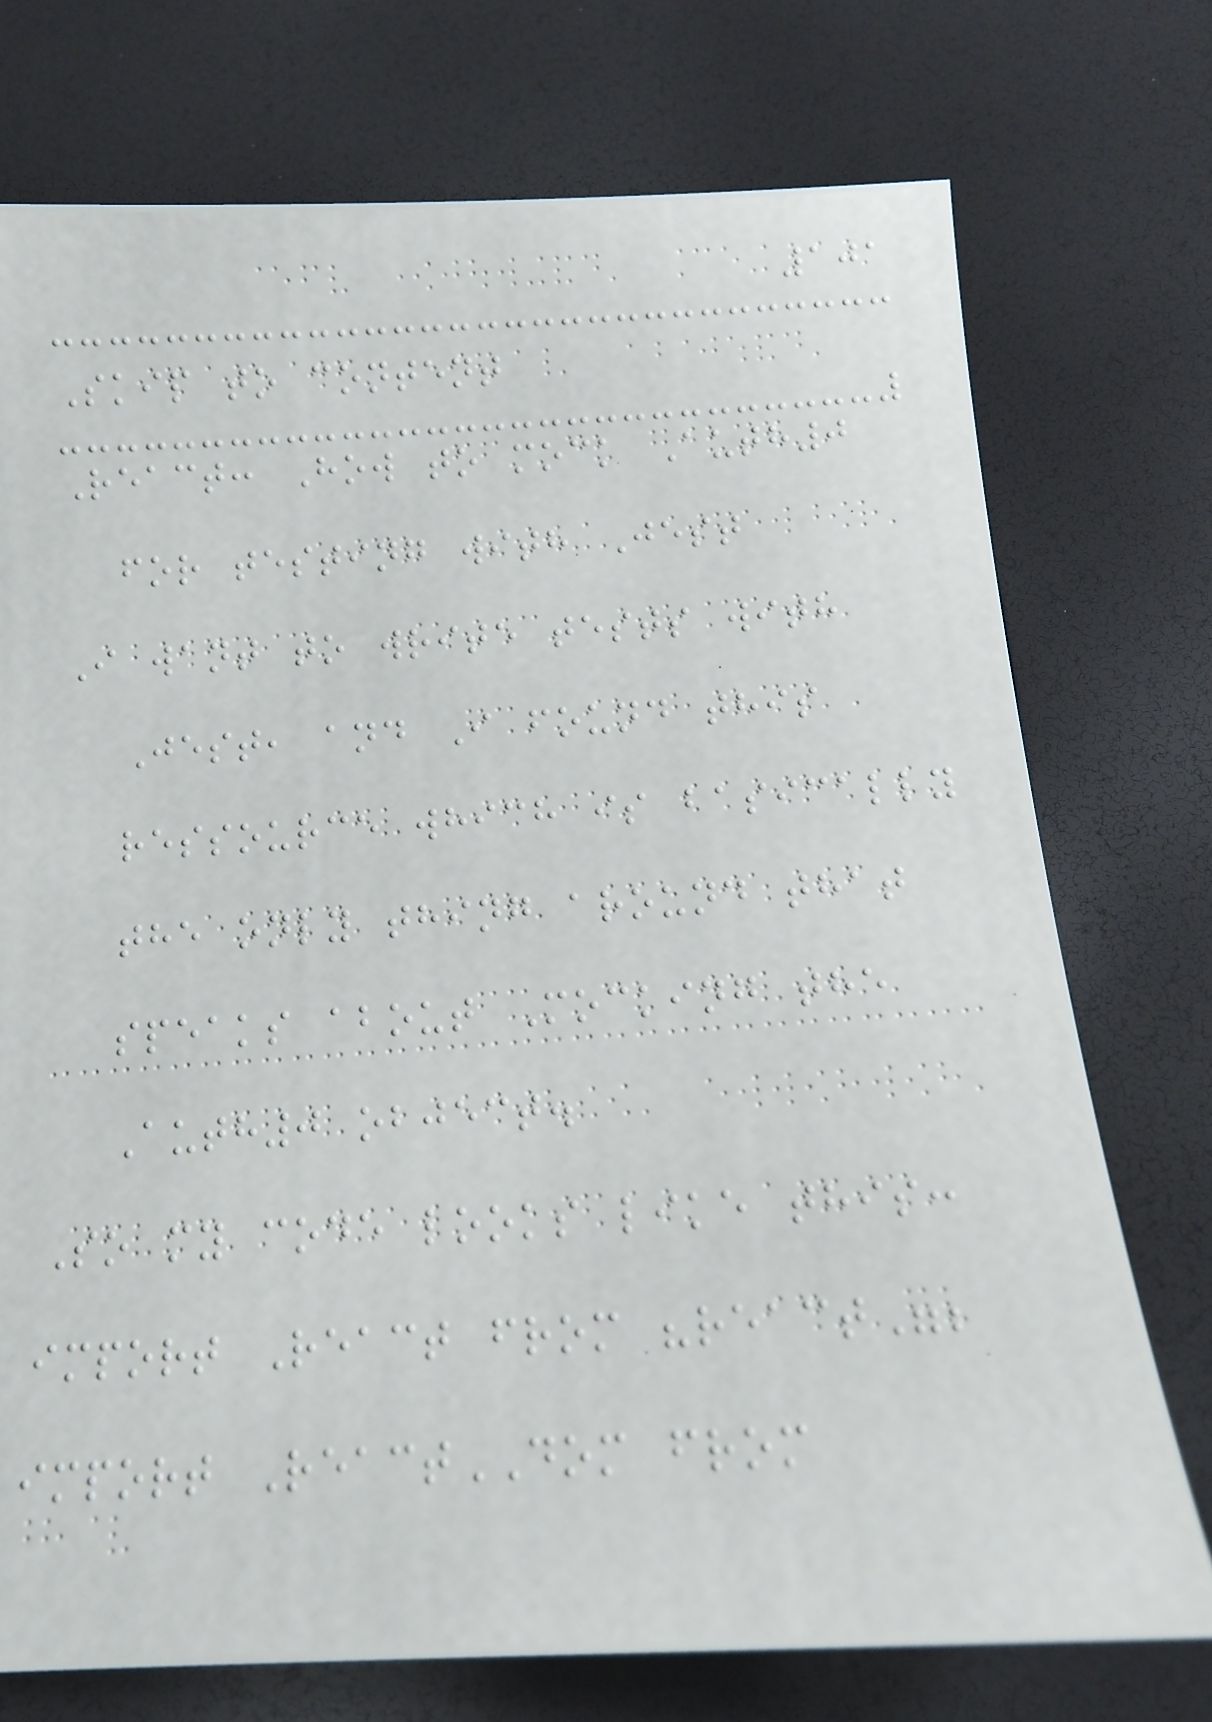101
Skip to content
React: How to mock Auth0
for testing with Jest
I want to write tests with
Jest, and I found this
ressource which is basically
the only thing around that
speaks about Mocking the
Auth0 object.
So my code looks like this:
import React from "react";
import ReactDOM from
